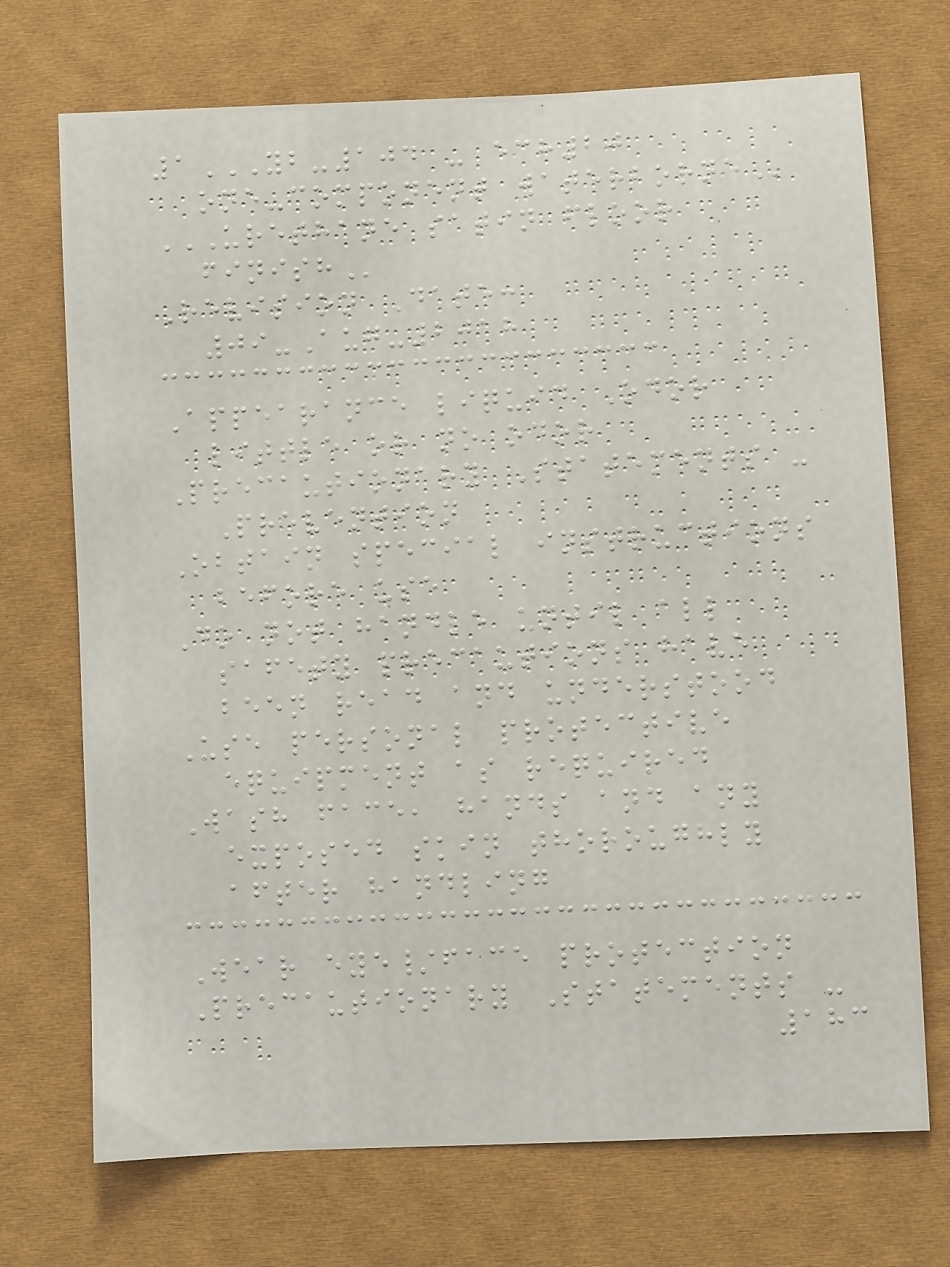1YB-104 - ECH20
ONE-COMPONENT WATERBORNE
URETHANE SATIN FLOOR
FINISH
Revision Date:
09-Aug-2018
Appearance liquid Odor
little or no odor
Precautionary Statements -
Prevention
Obtain special instructions
before use
Do not handle until all
safety precautions have
been read and understood
Use personal protective
equipment as required
Wash face, hands and any
exposed skin thoroughly
after handling
Wear eye/face protection
Precautionary Statements -
183
